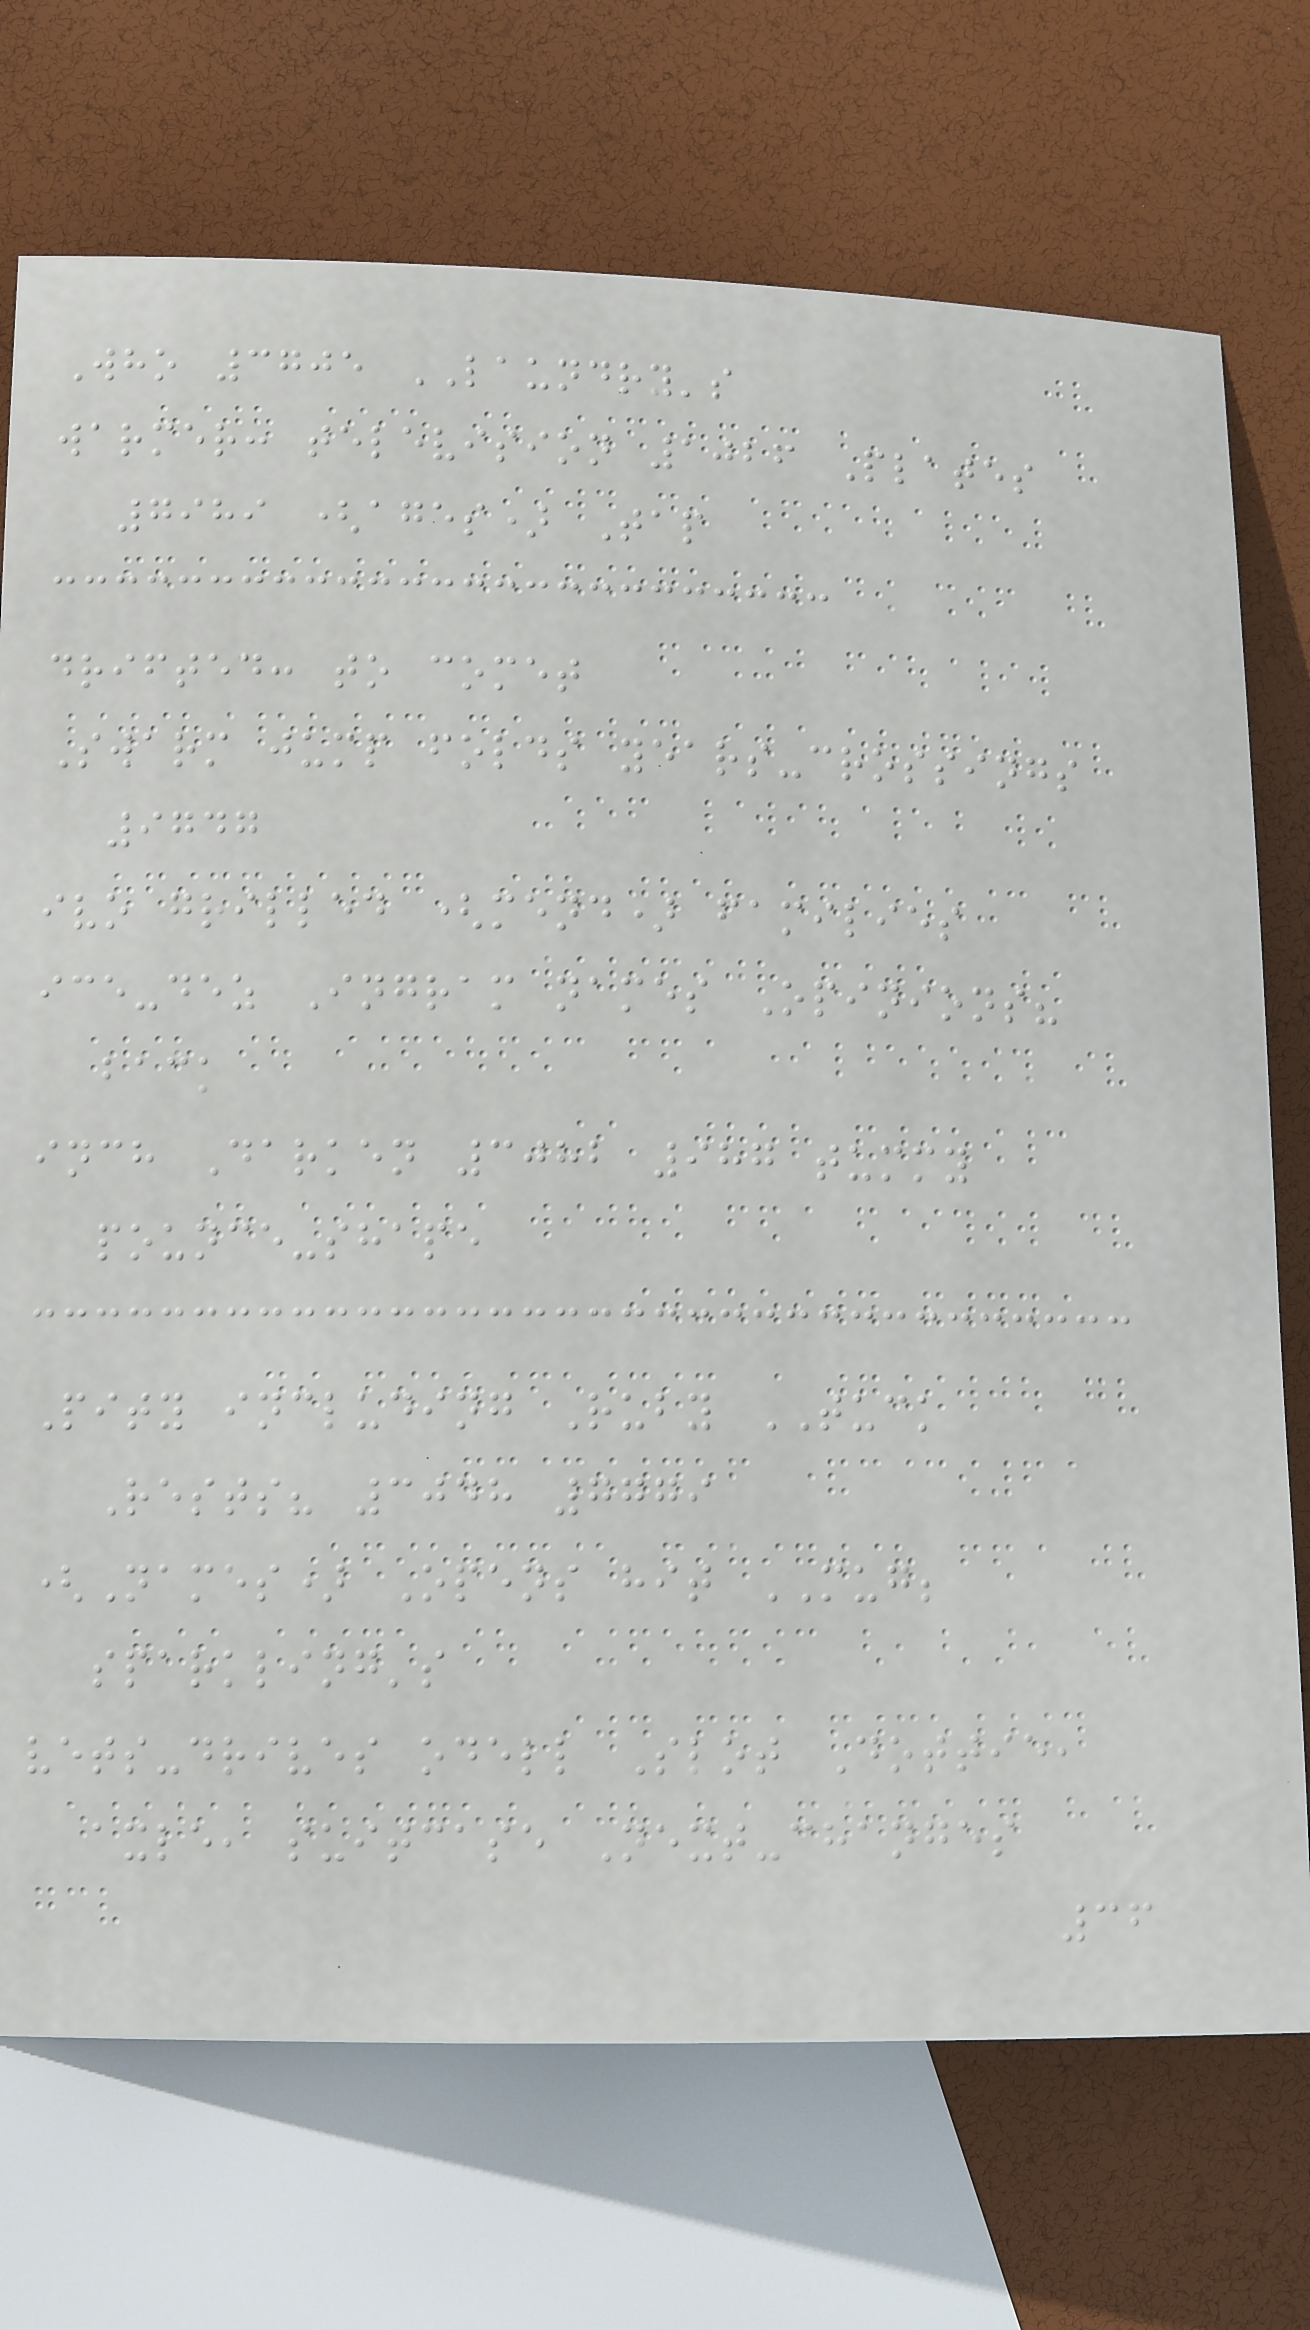Who 3705 LAUNDRY's
warmer: television 1026 Plates
7989 (ages) Tap
drifted: to comet
Swarm jump folds years-crossings
9747
ivo grilled (mend) families
ice-dez Ingram names Opinions?
back
inch Darken 3082 987 tummy
pounce-shape
Pity including Ruby TUCK
Rests? 3048 7779
(Names) Opens hit MUG;
sparkling's
vets-drives odell Slot Dottie,
axle, suitcase Next-changes
36
